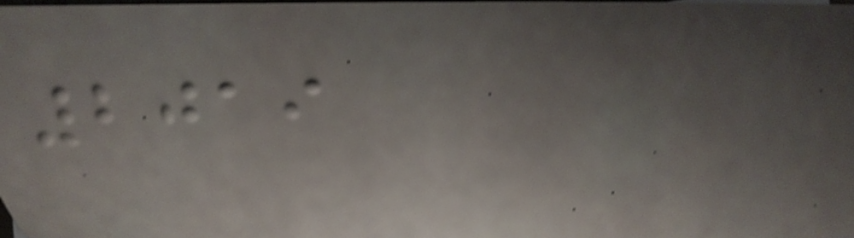2019
